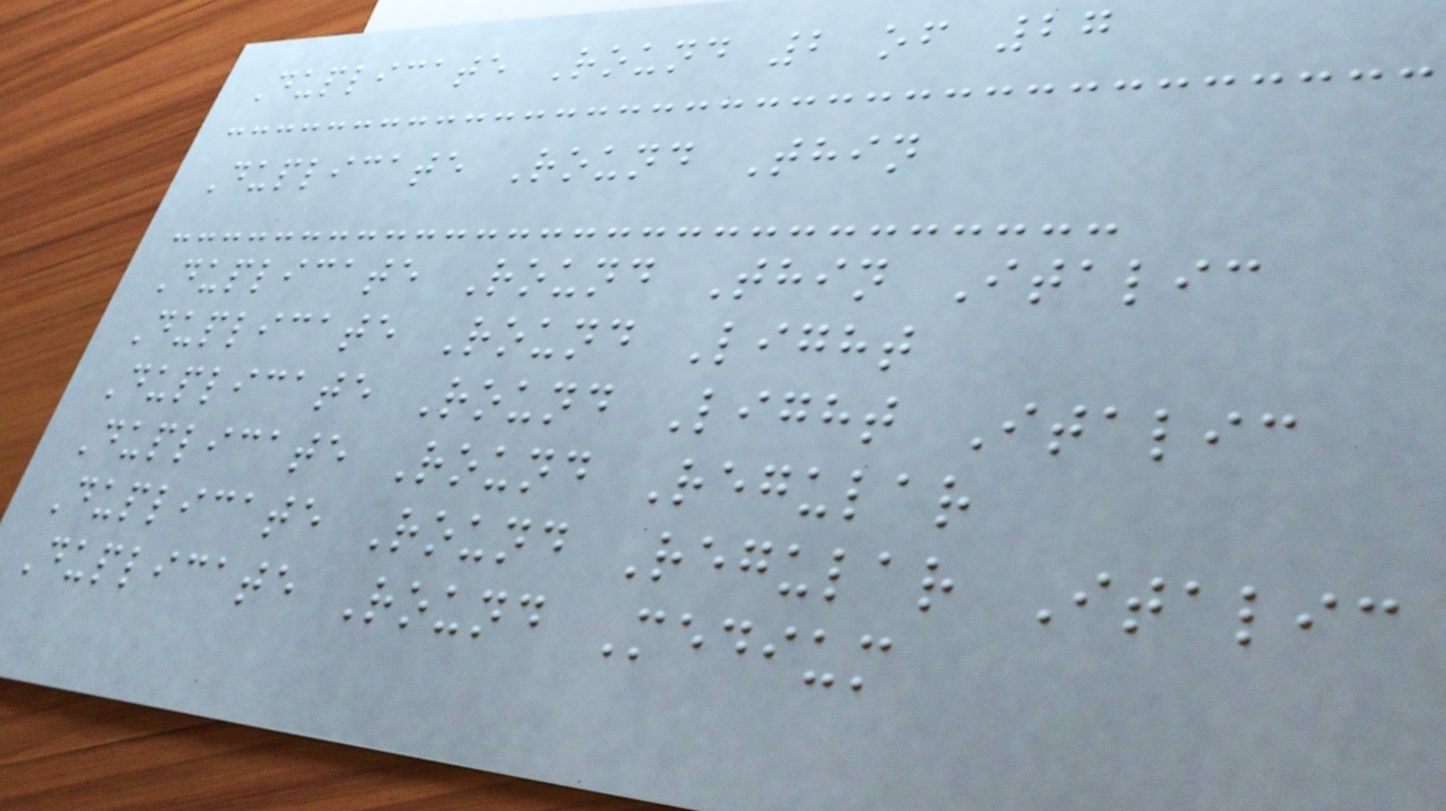Duplicate Round 2 of 27
Duplicate Round Thin
Duplicate Round Thin Italic
Duplicate Round Light
Duplicate Round Light Italic
Duplicate Round Regular
Duplicate Round Regular Italic
Duplicate Round Medium
